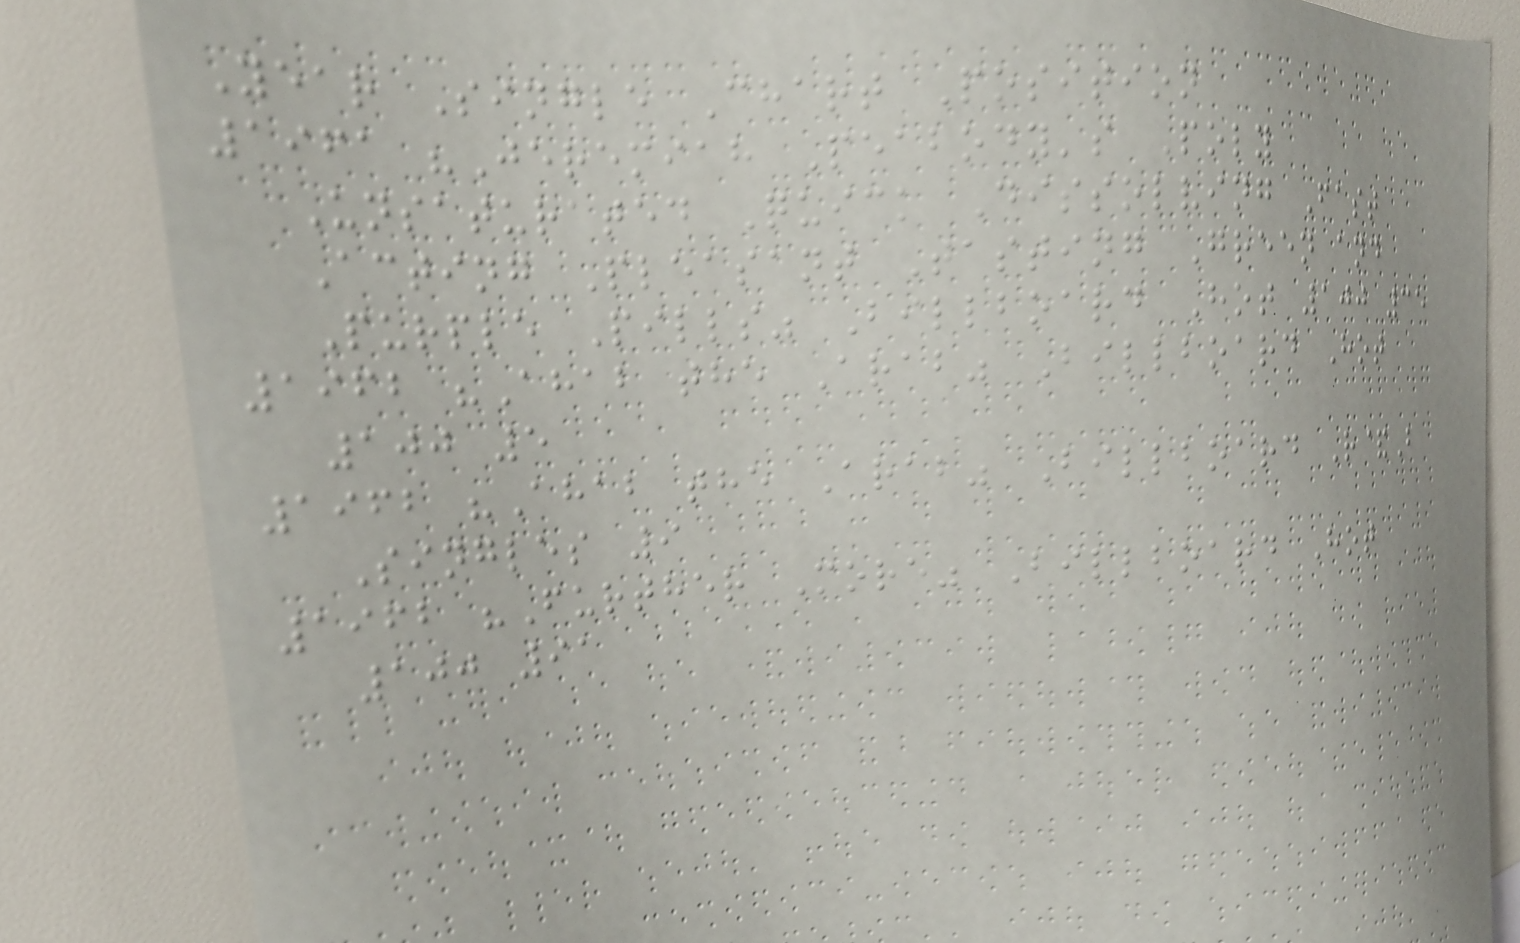Year Single Chart Position
1961 "Jeremiah Peabody's Poly
Unsaturated Quick Dissolving Fast
Acting Pleasant Tasting Green and
Purple Pills" Billboard Hot 100 35
1962 "Ahab the Arab" Billboard Hot
100 5
1962 "Ahab the Arab" Billboard R&B
Singles 9
1962 "Further More" Billboard Hot
100 91
